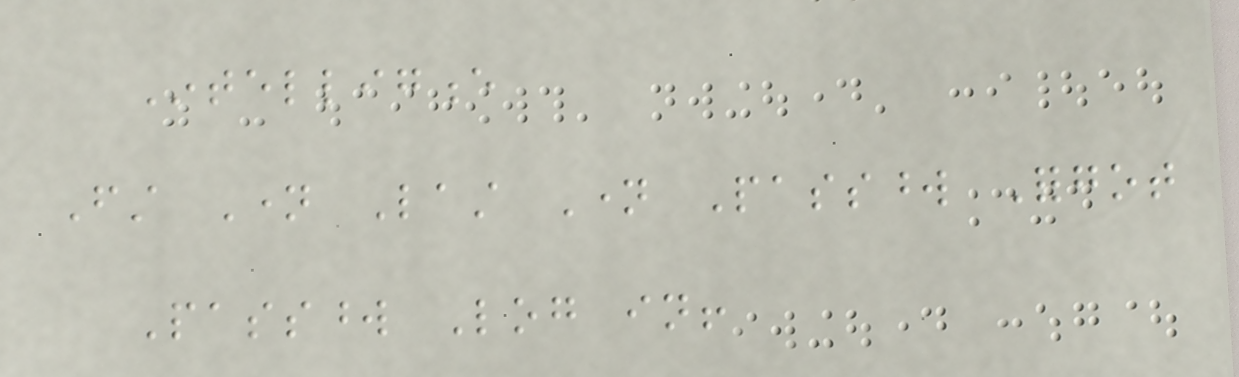Intelligence
First Name Last Name Password Forgot
Password Log in!
